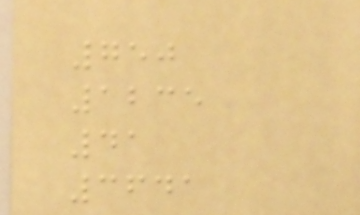750
1235
41
3641
